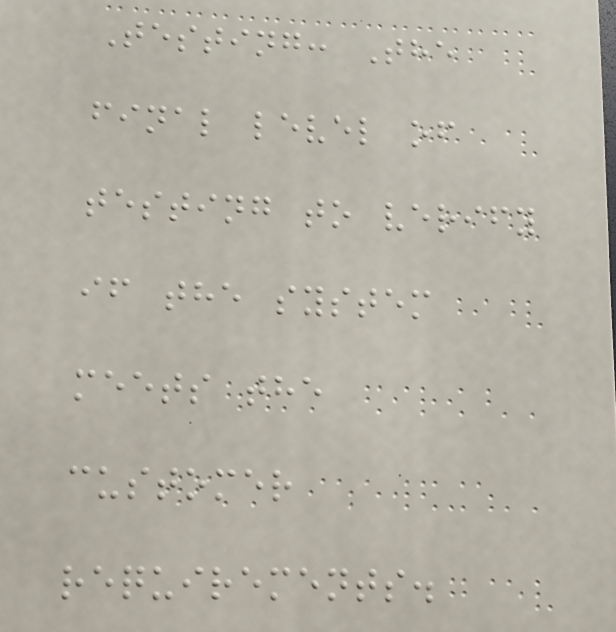Testing: The
final level of
testing to verify
if the system
meets the
customer
requirements.
